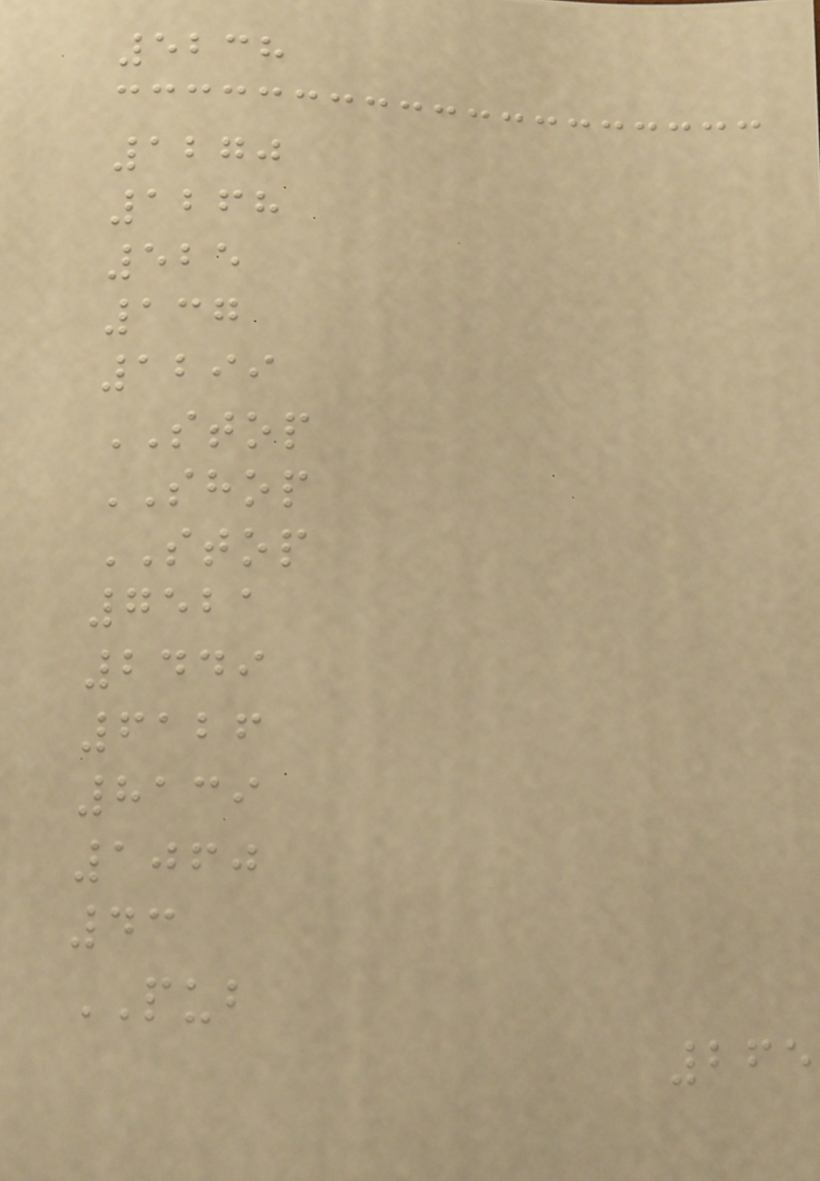5238
1270
1268
525
137
1299
STOP
SHOP
STOP
7521
2449
6126
8139
1060
43
PUB
265
